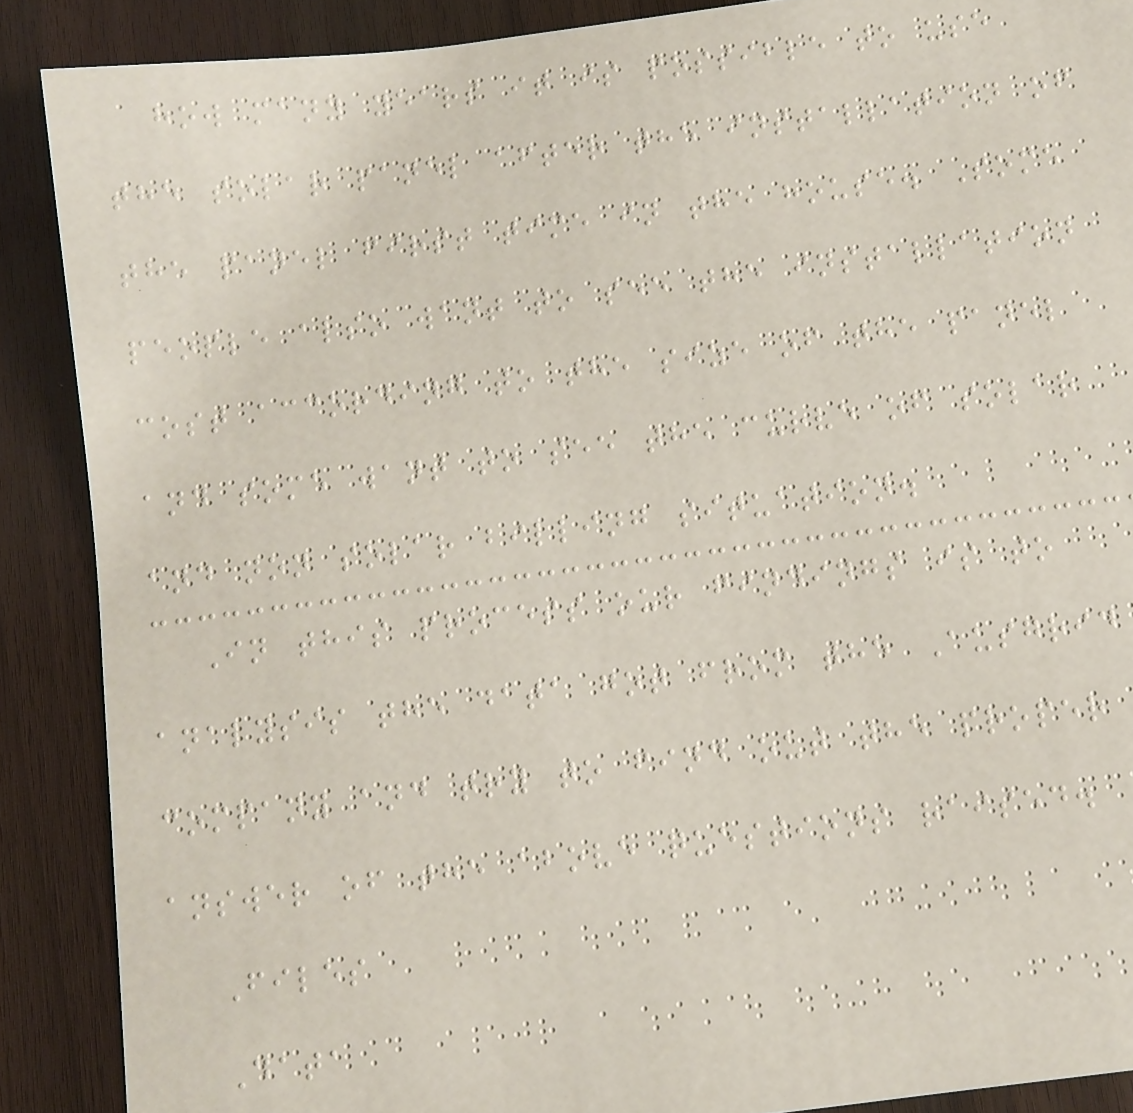how many years it is possible to use
the solar panel after the installation of
the panel first time in the house. Some
people also want to see the installation
cost according to the size of the panel
and some want to see the curve of solar
and non solar billing situation.
In this process our findings is to
analysis the data got from the Ausgrid
company and try to find out the proper
answer of the above questions raised.
Files
Data
